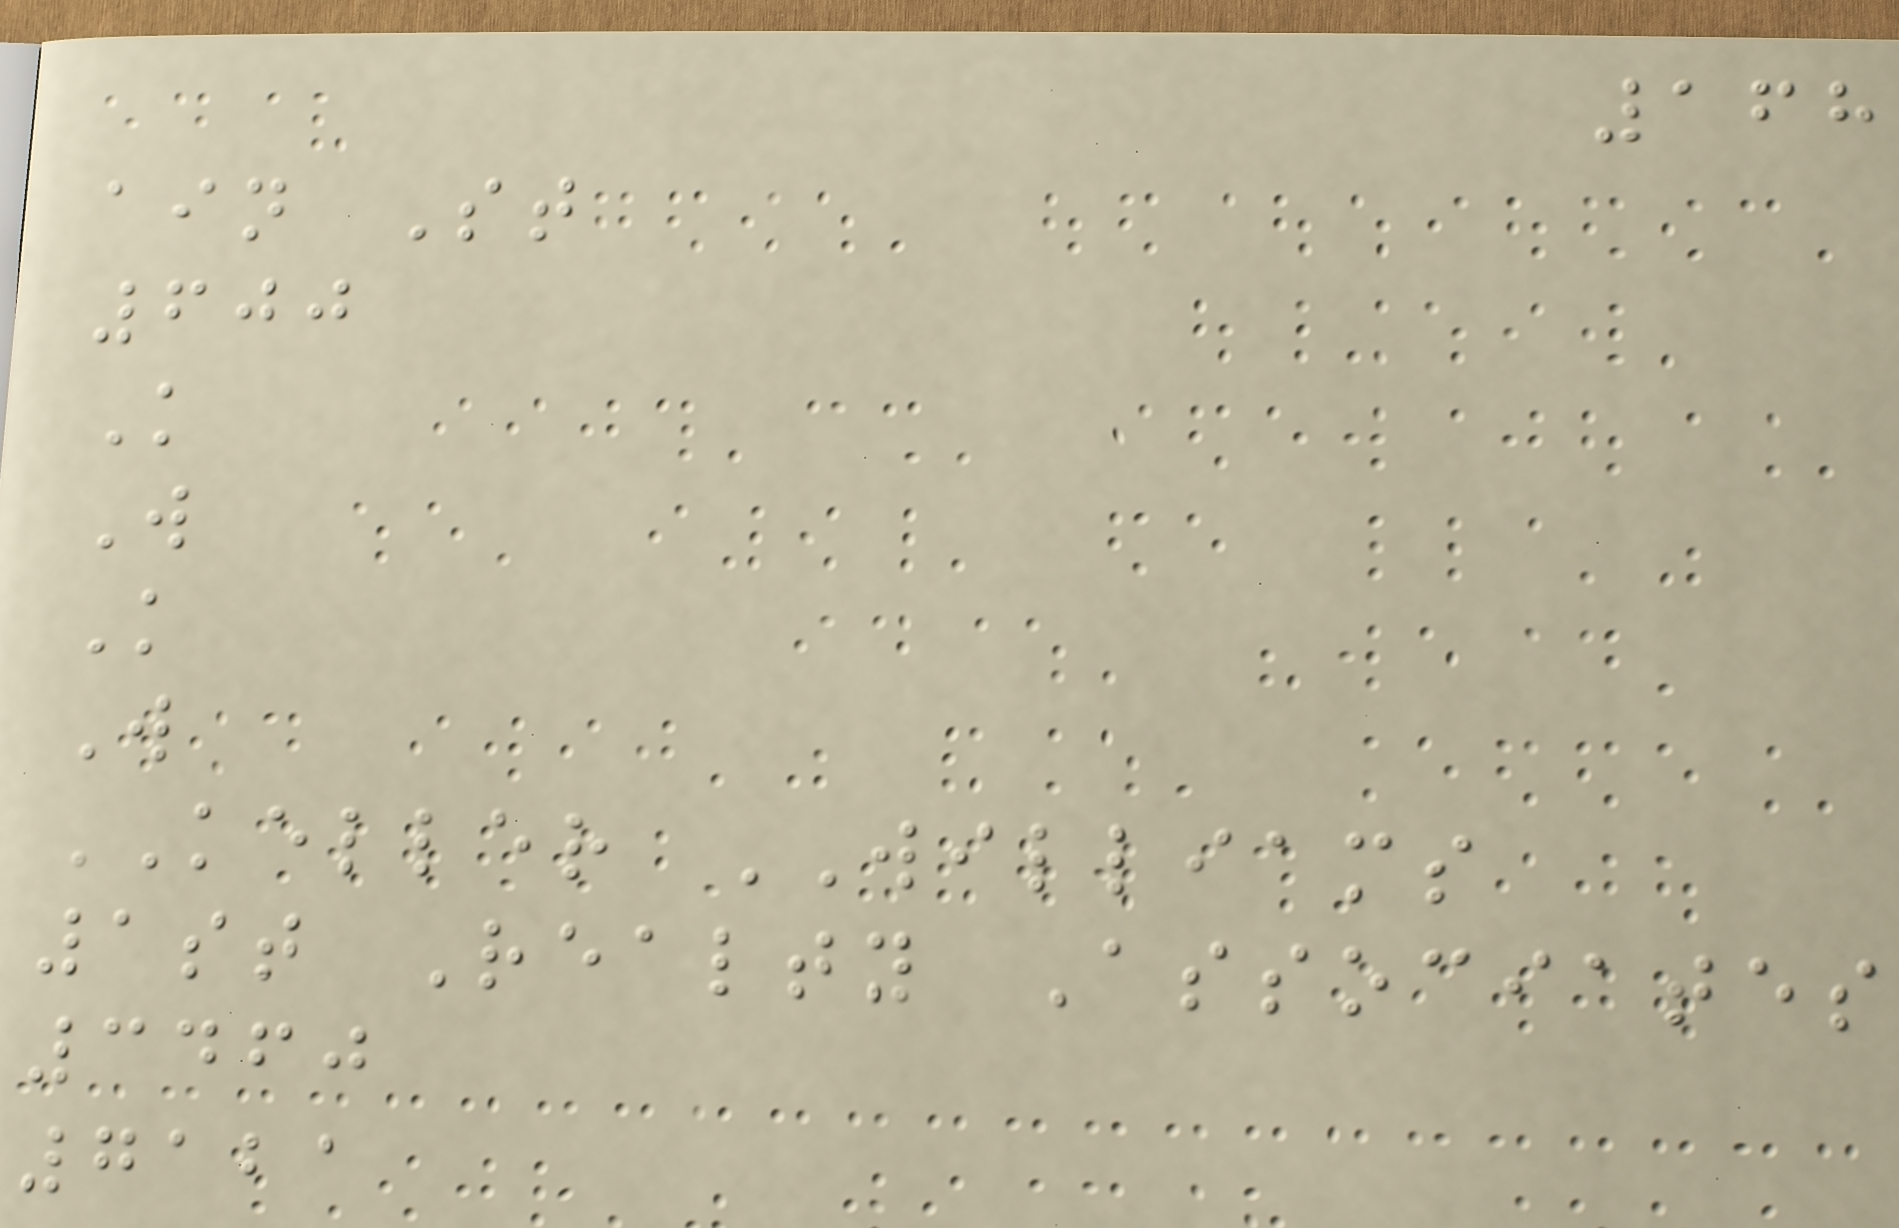168
ain St
600
K
W
K
W
KELLER WILLIAMS
1st Realty Associates
3460
7121
